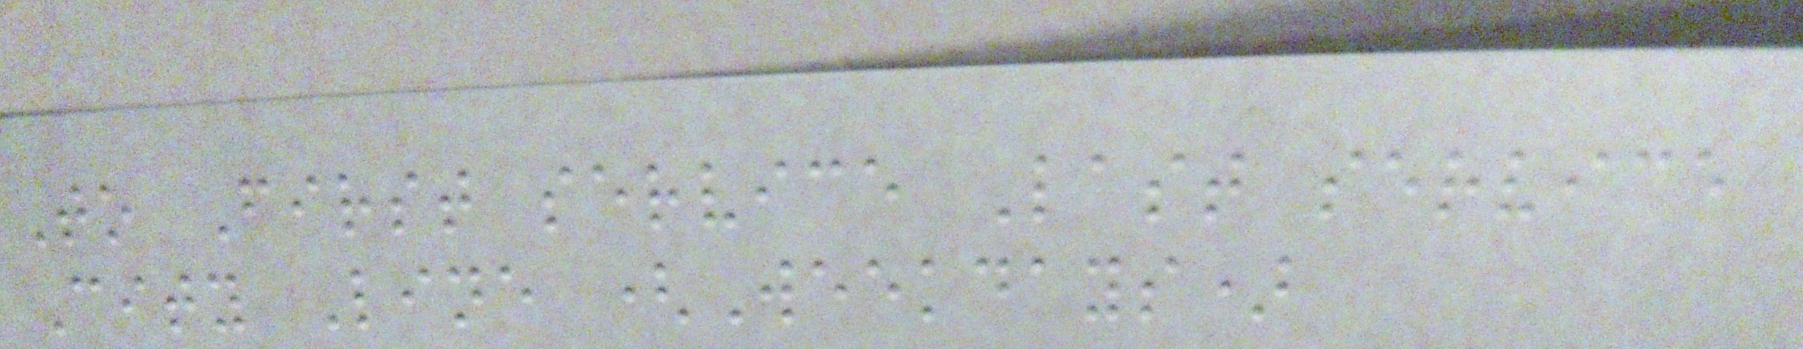To First service Last service
City Line (Weekdays)
